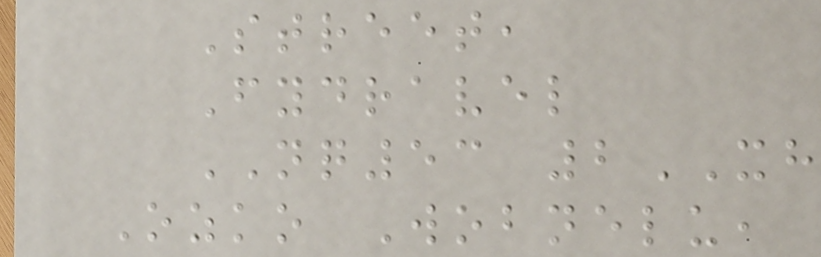Street,
Fydravel
NQ53 2XH
Ozko Wobnelu,
